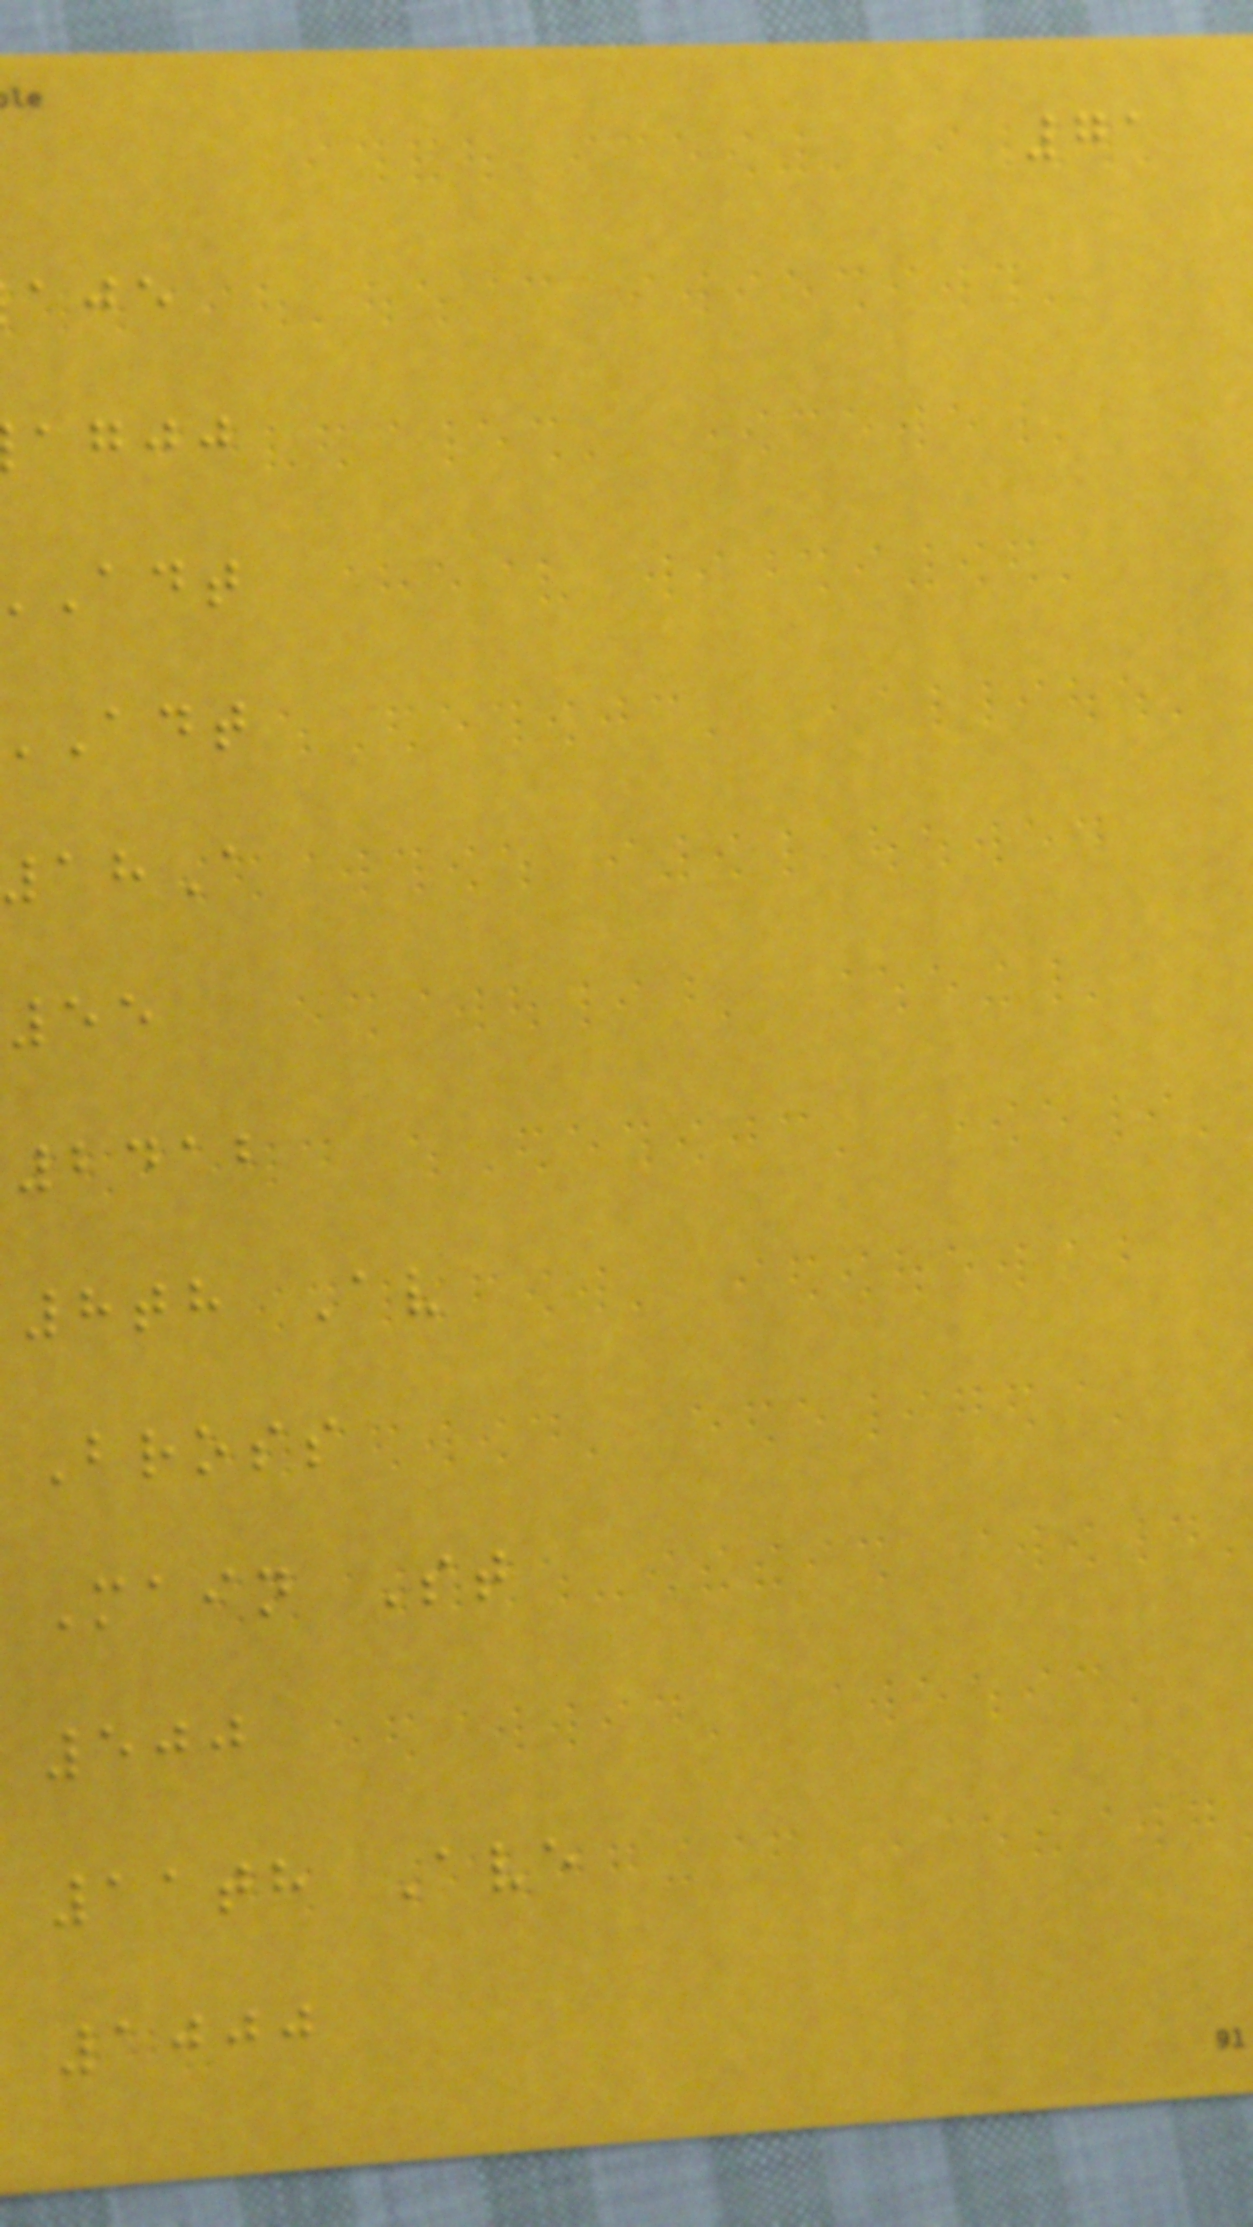71
agjj
18A
55
2412
8th Av
Bross
Main St
500
11th Ave
1000
